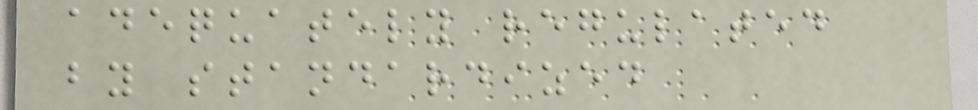adequately regulated
by standardized
